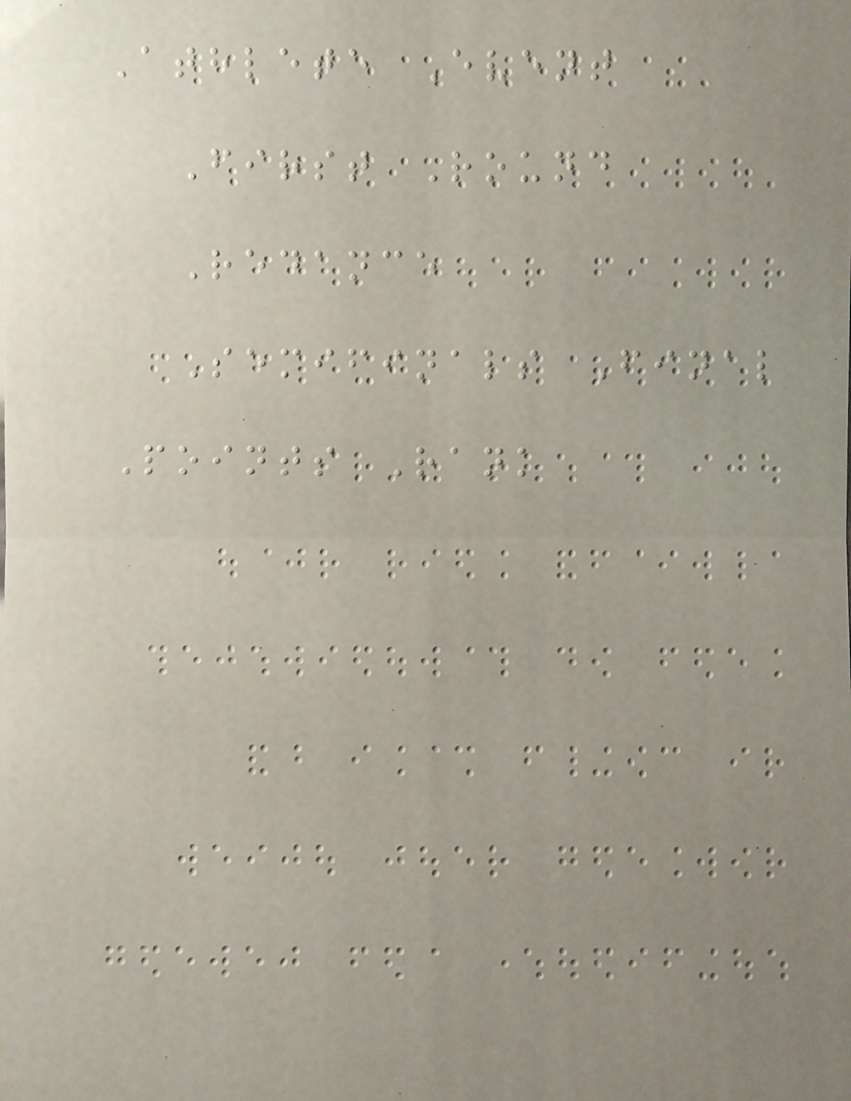Athlete Event
First Round
Redance
Semifinals Final
Points Rank
